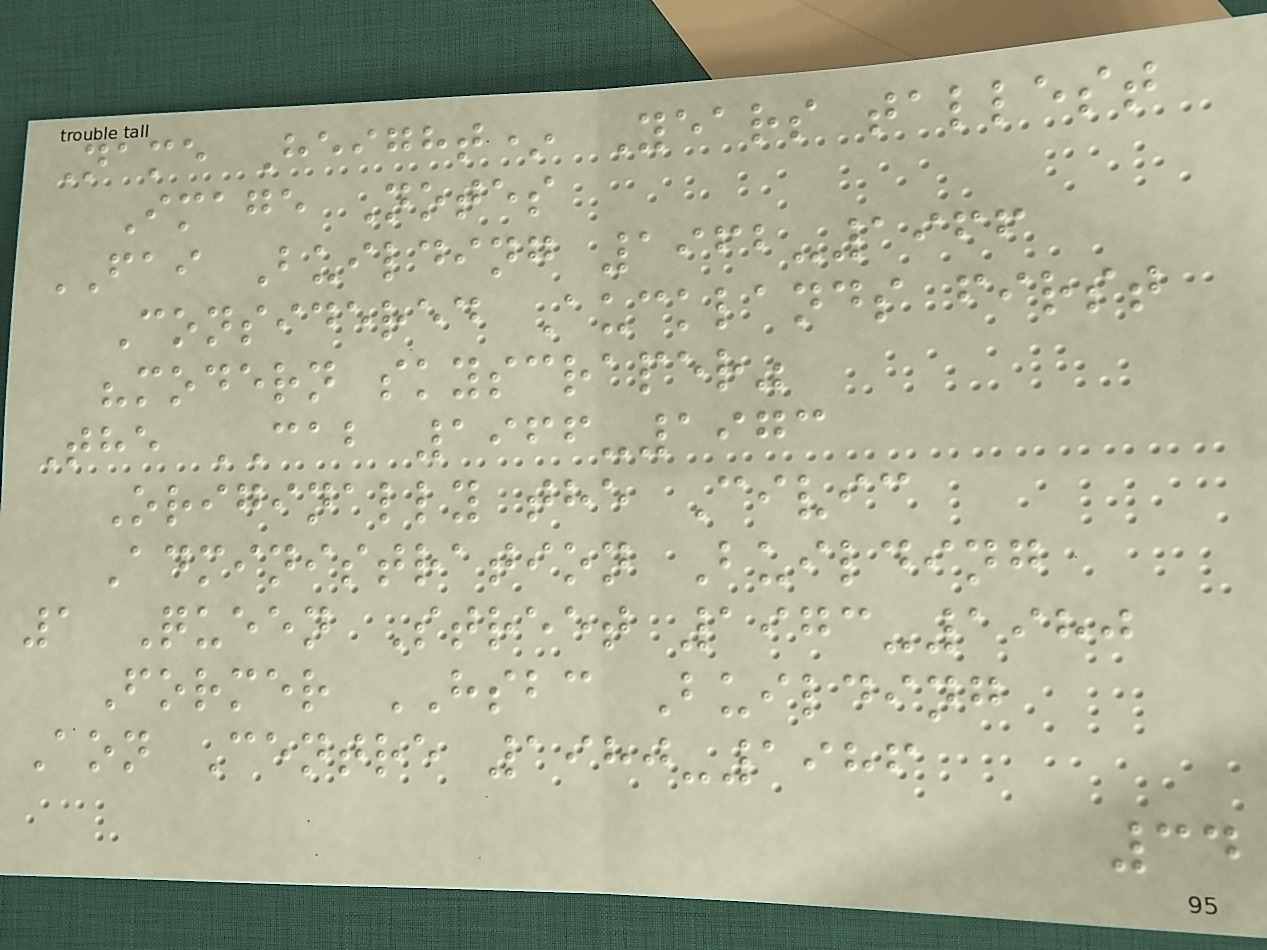Name Height* Years tallest
Image Notes
FAI Building 1962-1966
Considered Aucklands first
"modern skyscraper"
The CAB 1966-1973
Originally the Civic
Administration Building
1 Queen Street 1973-1980
Former HSBC Building
Aon Centre 1980-1986
34
